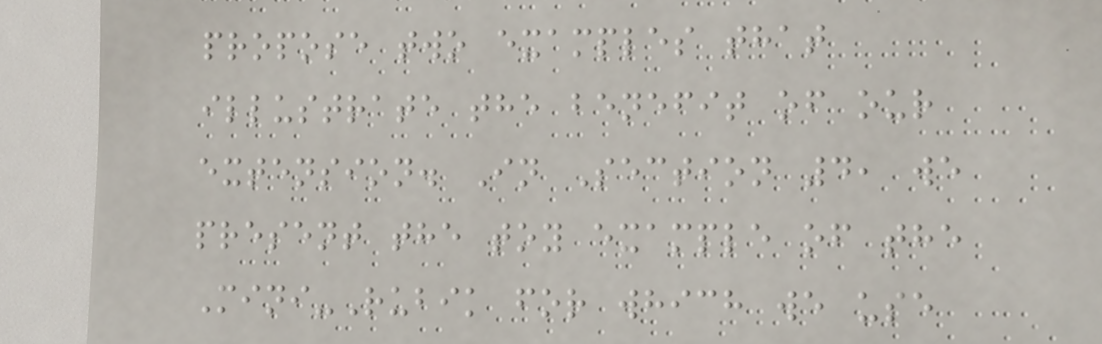propose two examples that
illustrate the benefit of our
extension. In Section 4, we
present the toy example of the
Mini-Rubik for which we use
